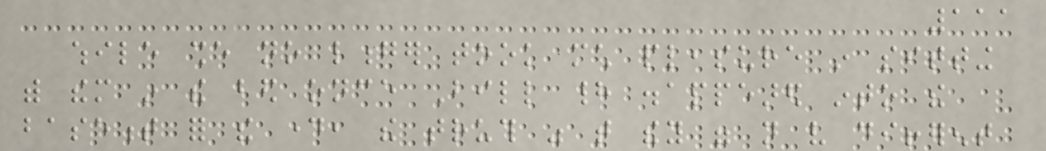111
while she no longer took much pleasure in sitting
with them in the bed once Bill had disappeared into the
basement for the day, the truth was that they were not very different
